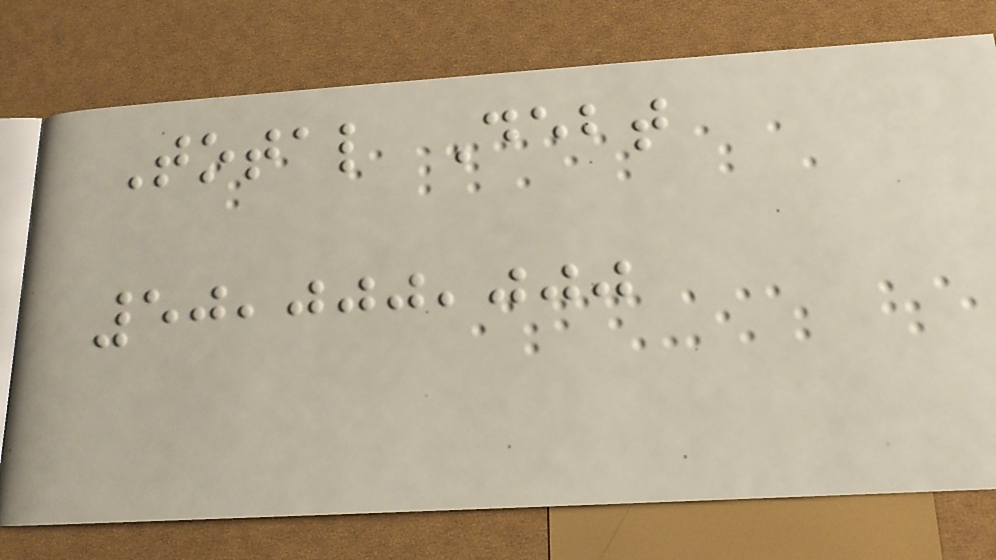Total Debt
50,000,000
